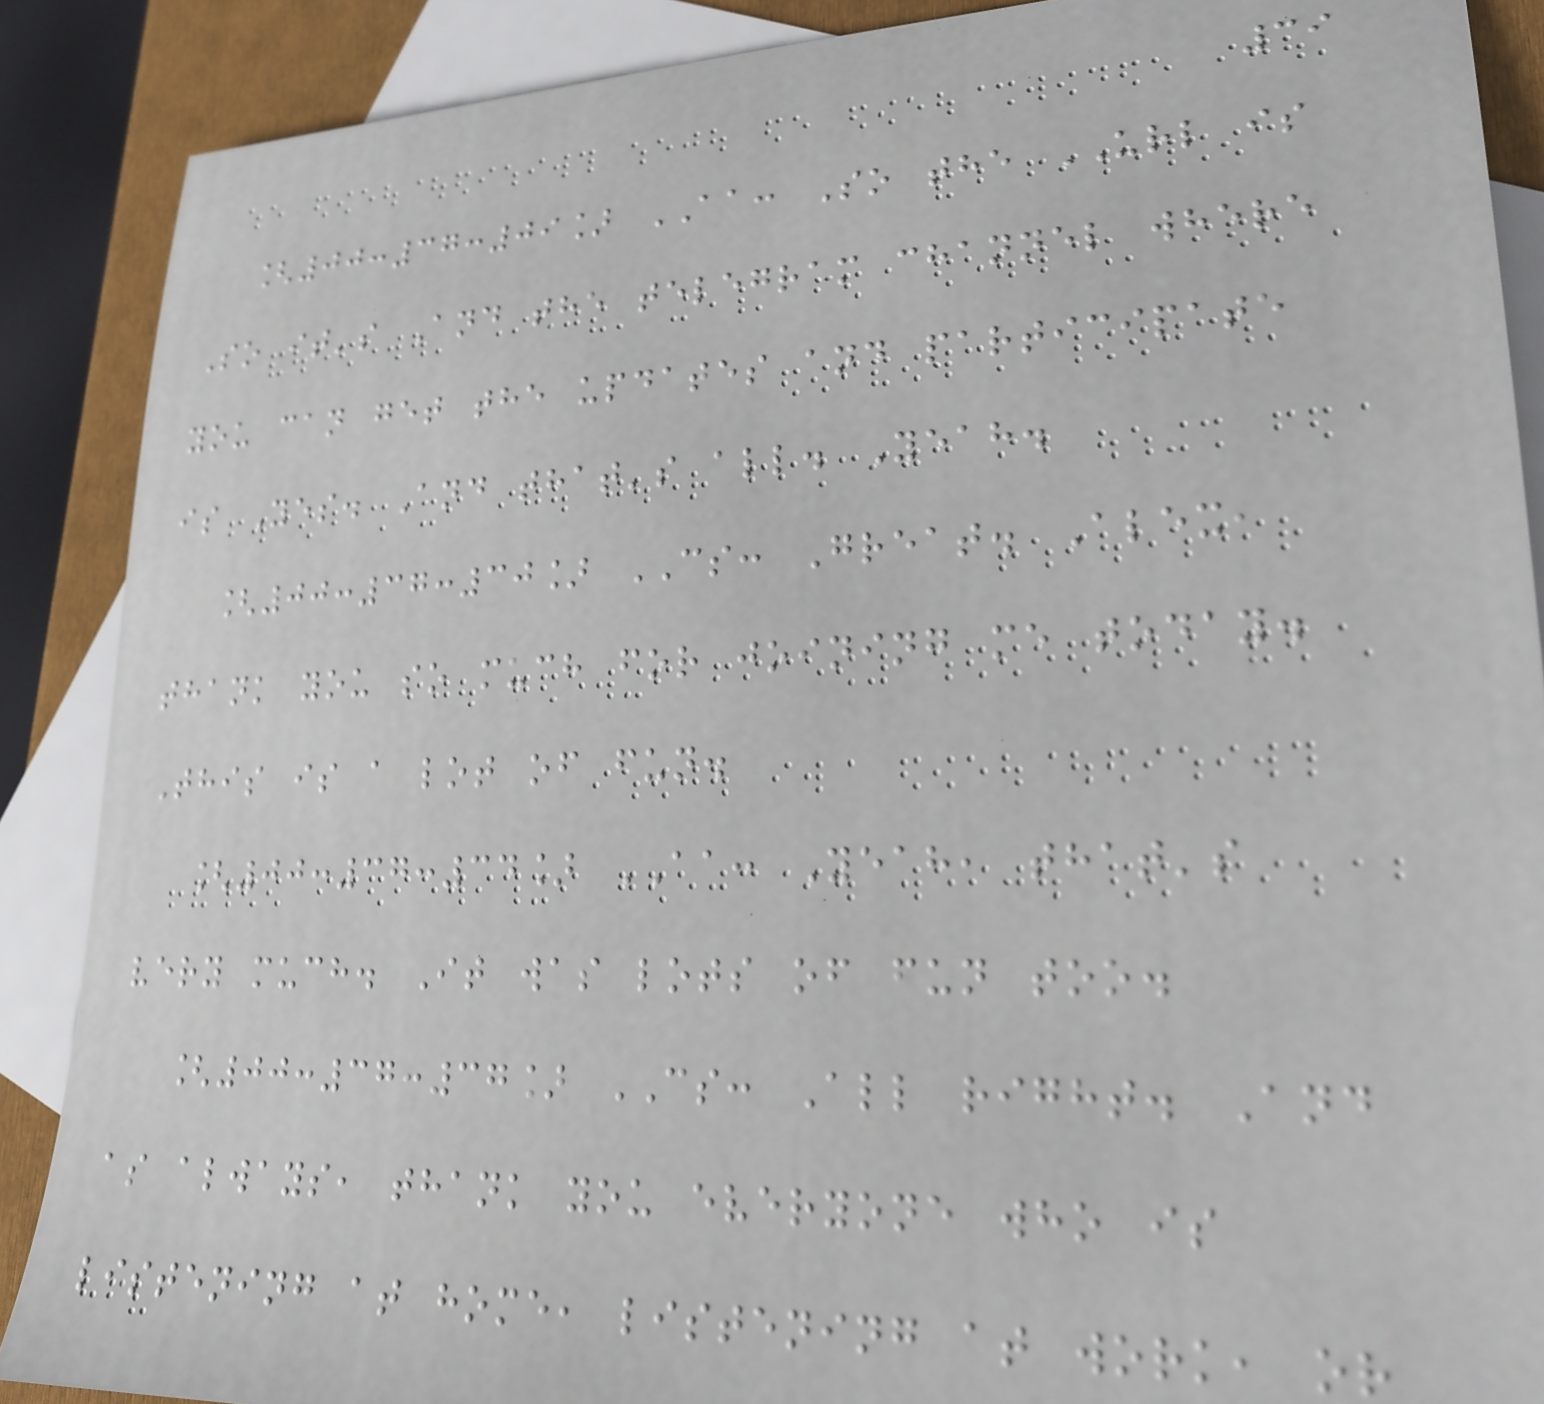39
[00:37:09] AA: So the URL is
So it's And the telegram channel where
you can get the updates and participate
is Yes. And that's all. Yeah.
[00:37:30] CS: Great. Alex,
thank you so much for joining me today.
This is a lot of fun.
[00:37:34] AA: Yeah, that's
very much. It was lots of fun too.
[00:37:37] CS: All right. And
as always, thank you everyone who is
listening at home, listening at work, or
